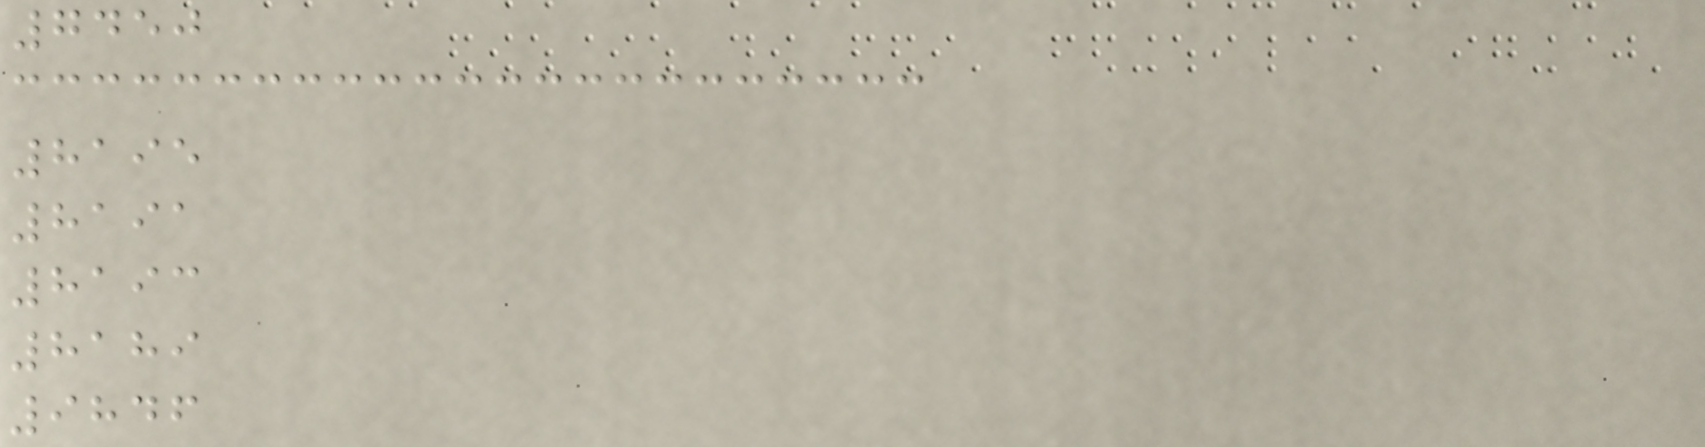7450
8195
8191
8193
8189
9846
